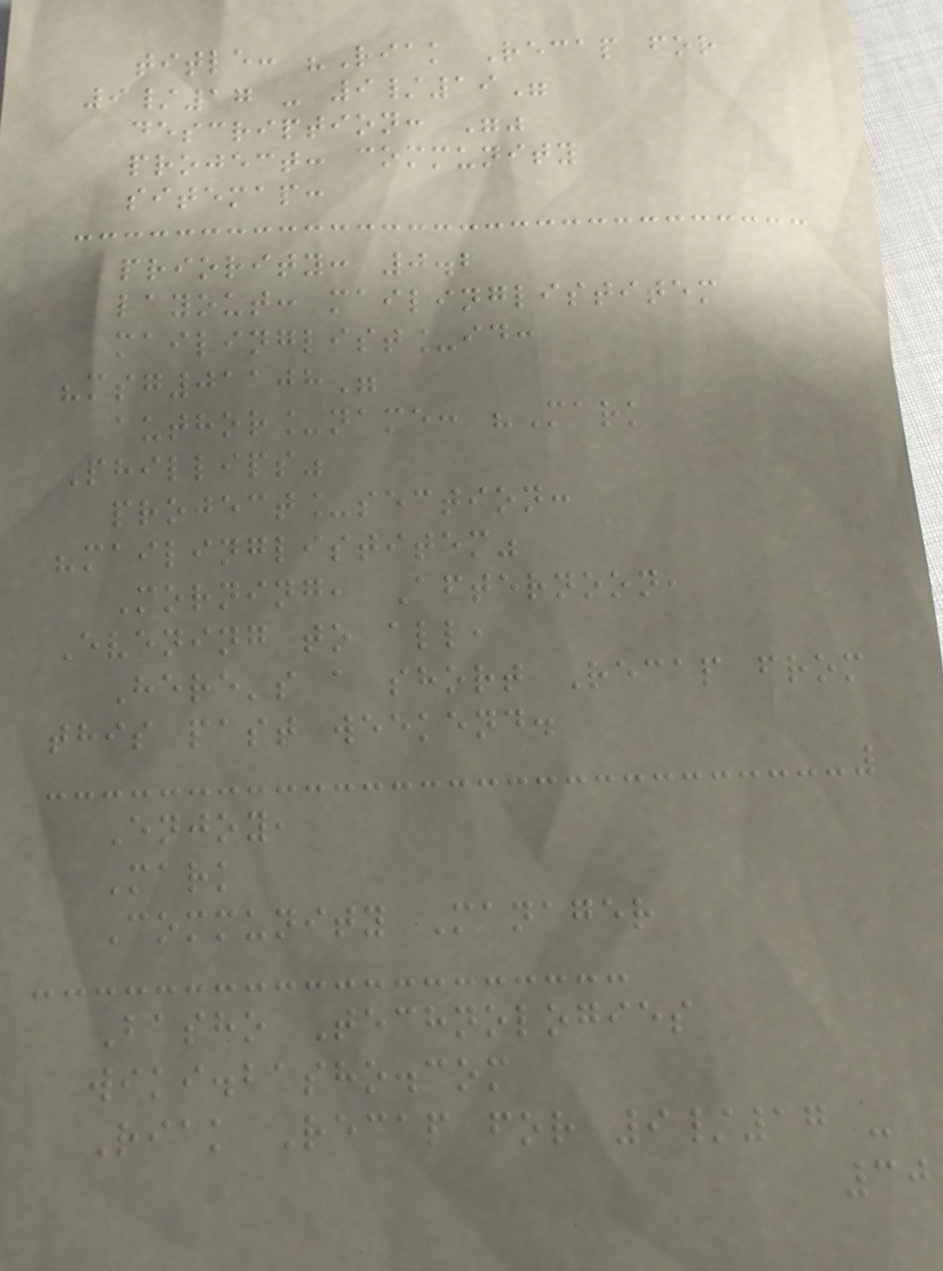title: "Riak Recap for
9/17 - 9/19"
description: ""
project: community
sitemap:
priority: 0.2
layout: mailinglistitem
mailinglist_id:
"msg01108"
author_name: "Mark
Phillips"
project_section:
"mailinglistitem"
Morning, Afternoon,
Evening to all,
Here's a short Recap from
this past weekend.
Enjoy,
Mark
Community Manager
Basho Technologies
wiki.basho.com
Riak Recap for 9/17 -
30
